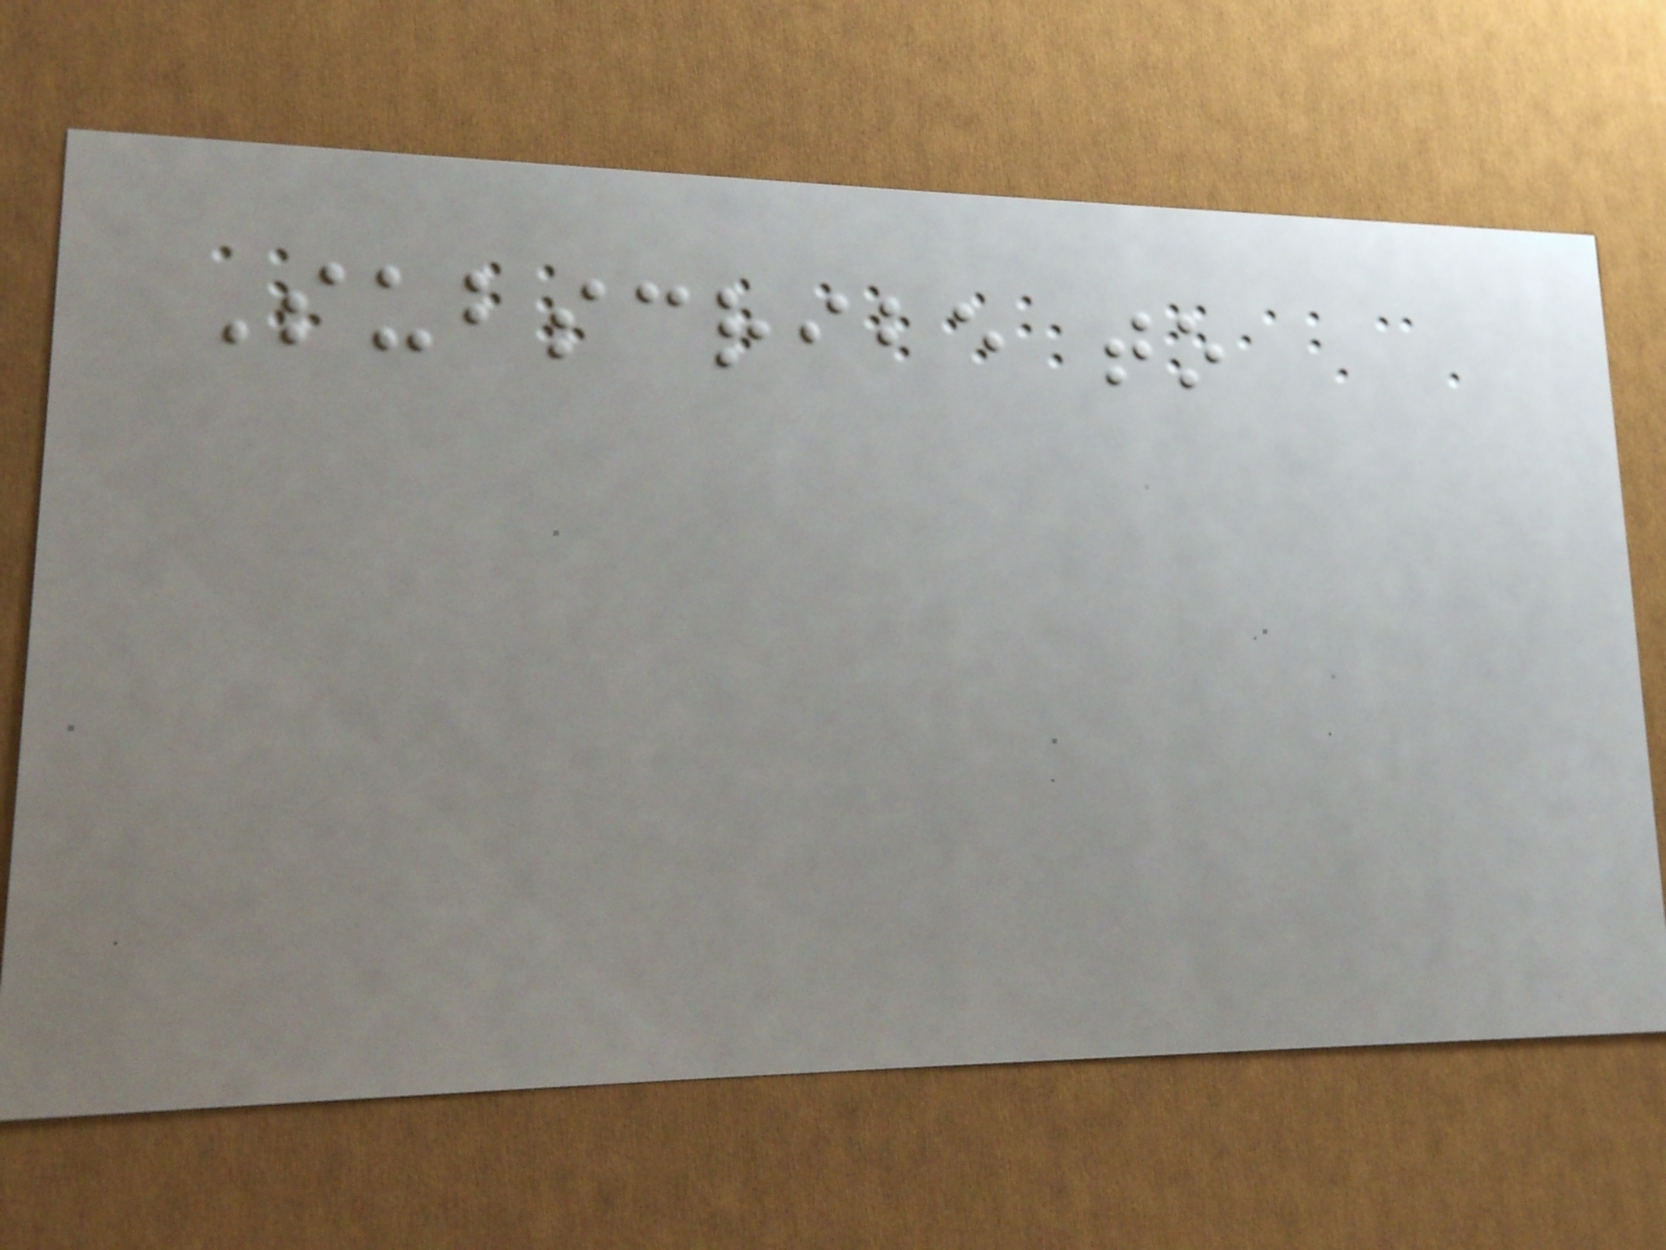Subscribe to
